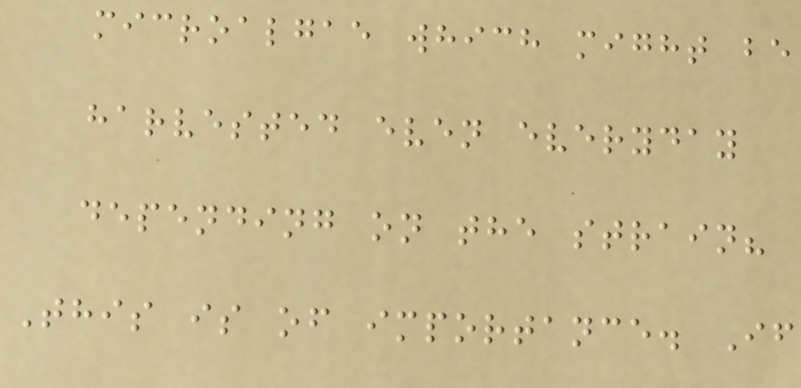microalgae which might be
harvested even everyday
depending on the strain?
This is of importance. If
